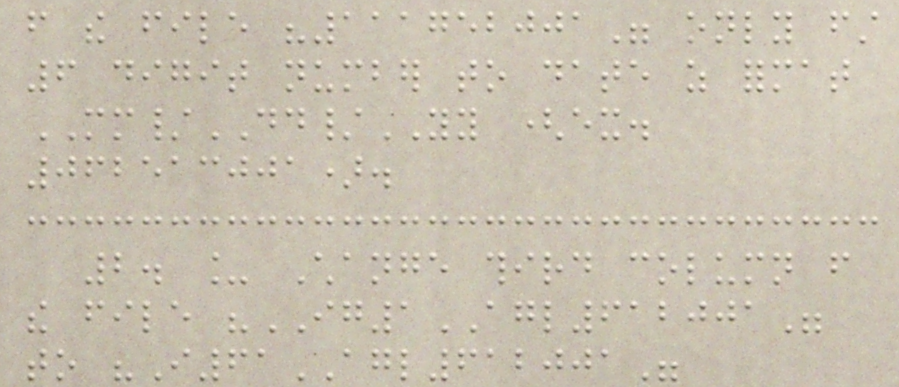from the file "111752001" only first
6 digit number to date as format
MM/DD/YY (ex.
062513001).
2. _ Change third column from
the file "IG1AGL612001"
to "I61AGL612001"
